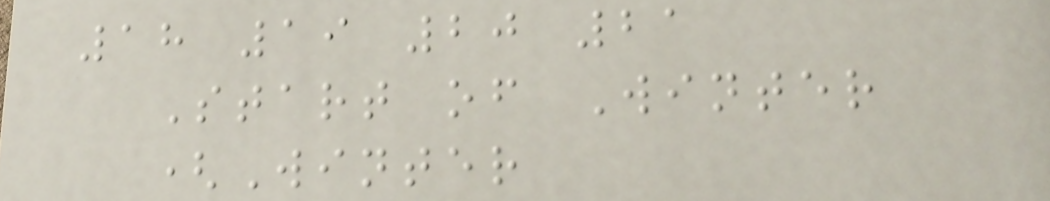18 19 20 21
Start of Winter
(Winter
